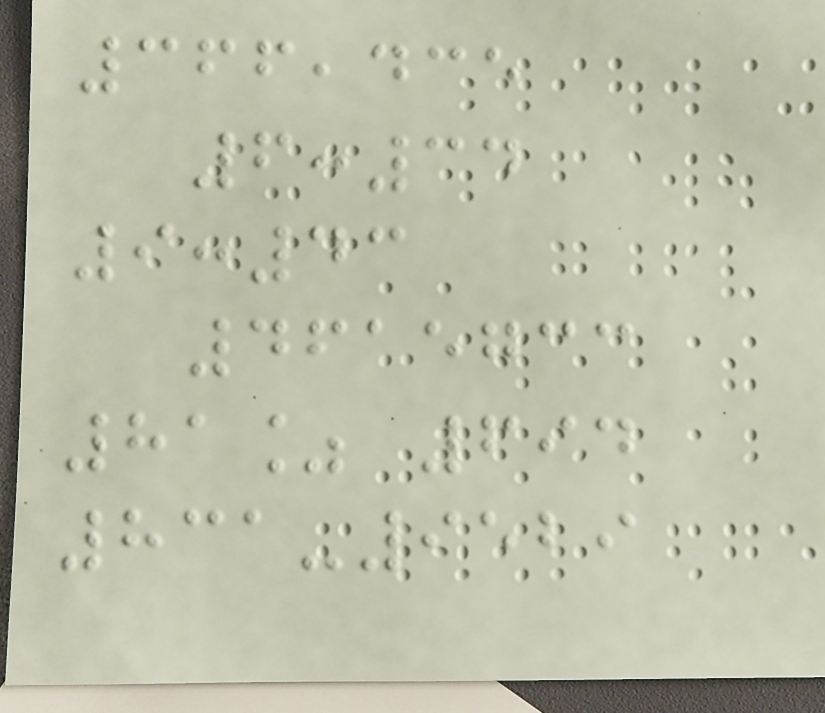366,435
6:34
9:43
4615733
81% 694
831-9529
